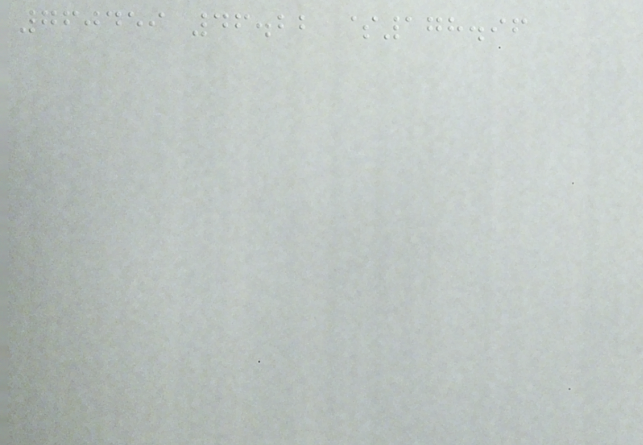760459 46.22 $178.96
